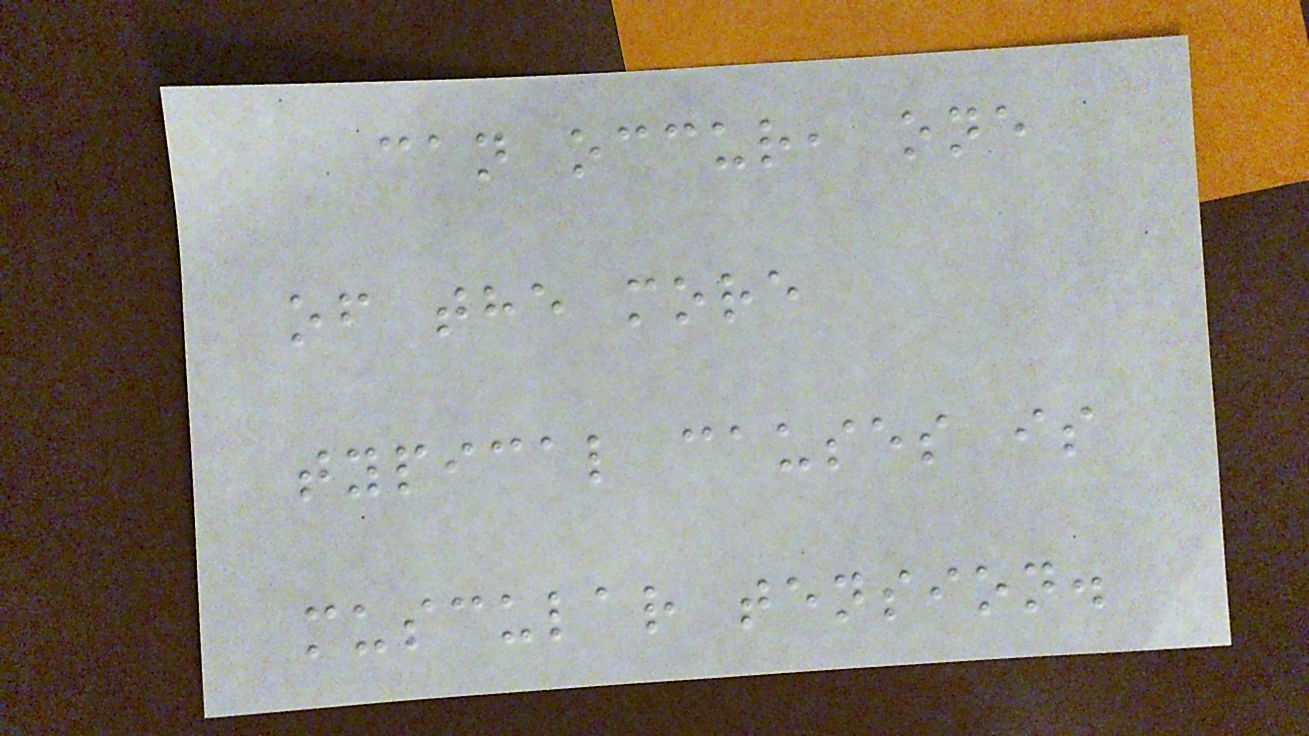can occur, one
of the more
typical causes is
muscular tension.
